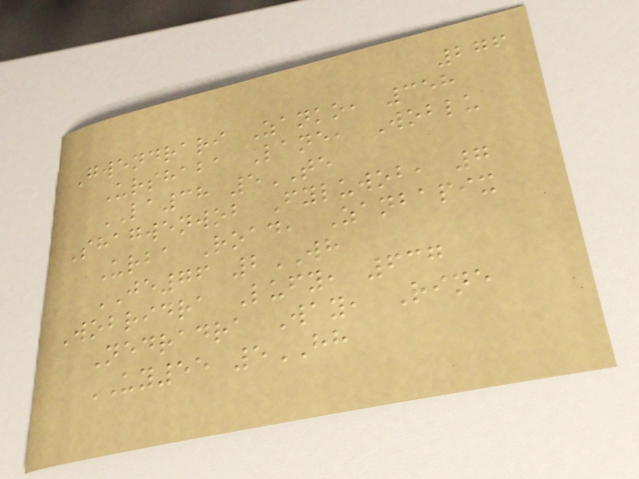276
Gwendrari Zanko, 358
Urshaba Lane, Woblu
LA38 5TE
Shagwenwob Fyluwob, 7
Urba Road, Zanbapix
JE76 2WH
Wobridra Lufy, 637
Nedradra Way, Rine
UY55 5HH
